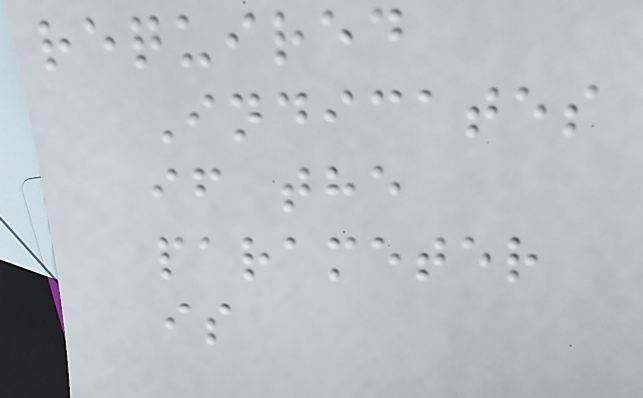required
Indicates
if the
parameter
is
